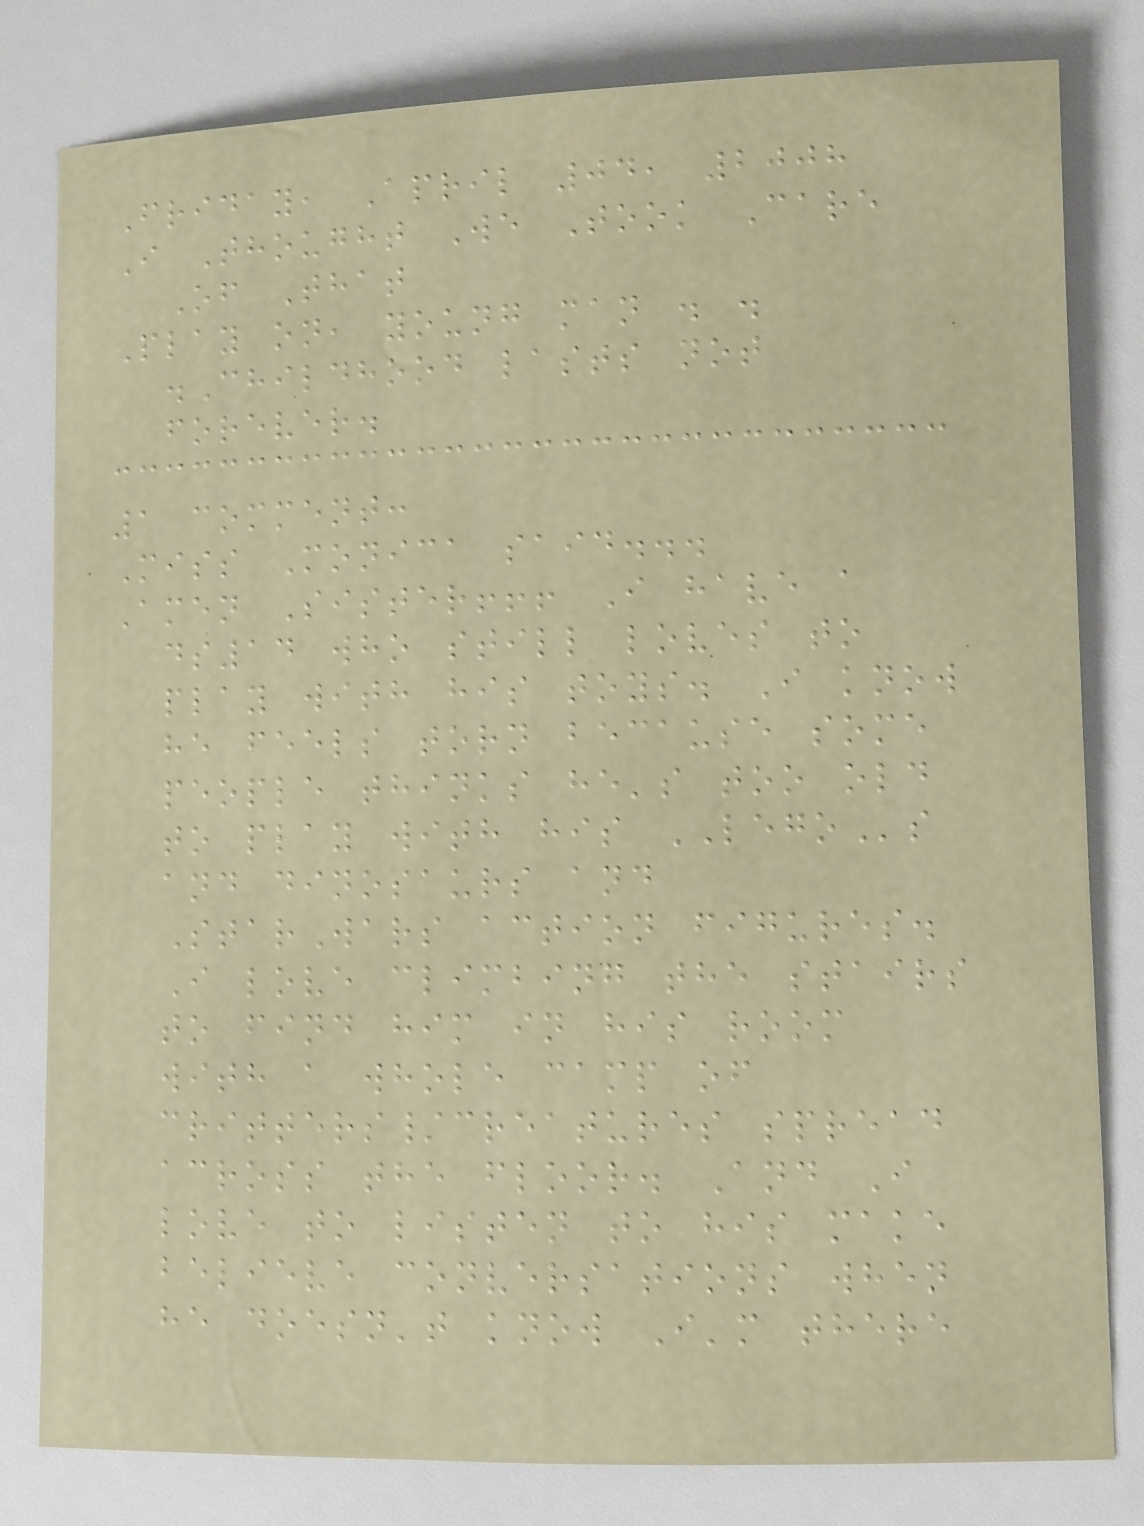Friday, April 04, 2008
I Thought We Took Care
Of That
Play on, young man . .
.Childhood lasts not
forever.
1 comment:
Miss Monica said...
Amen Sister!!! I have a
ds14 who still loves to
play with his toys. I know
he feels torn because some
people thinks he's too old
to play with his LEGOs
and dinosaurs and
StarWars action figures.
I love climbing the stairs
to find him in his room
with a whole camp of
critters/creatures spread
across the floor. And I
love to listen to his make
believe conversations when
he doesn't know I'm there
